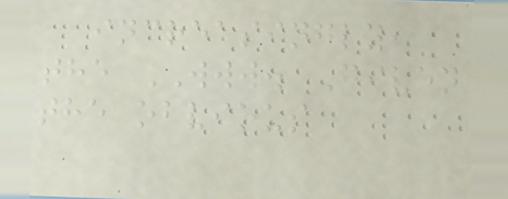increasingly,
the WWW. Given
the obvious
